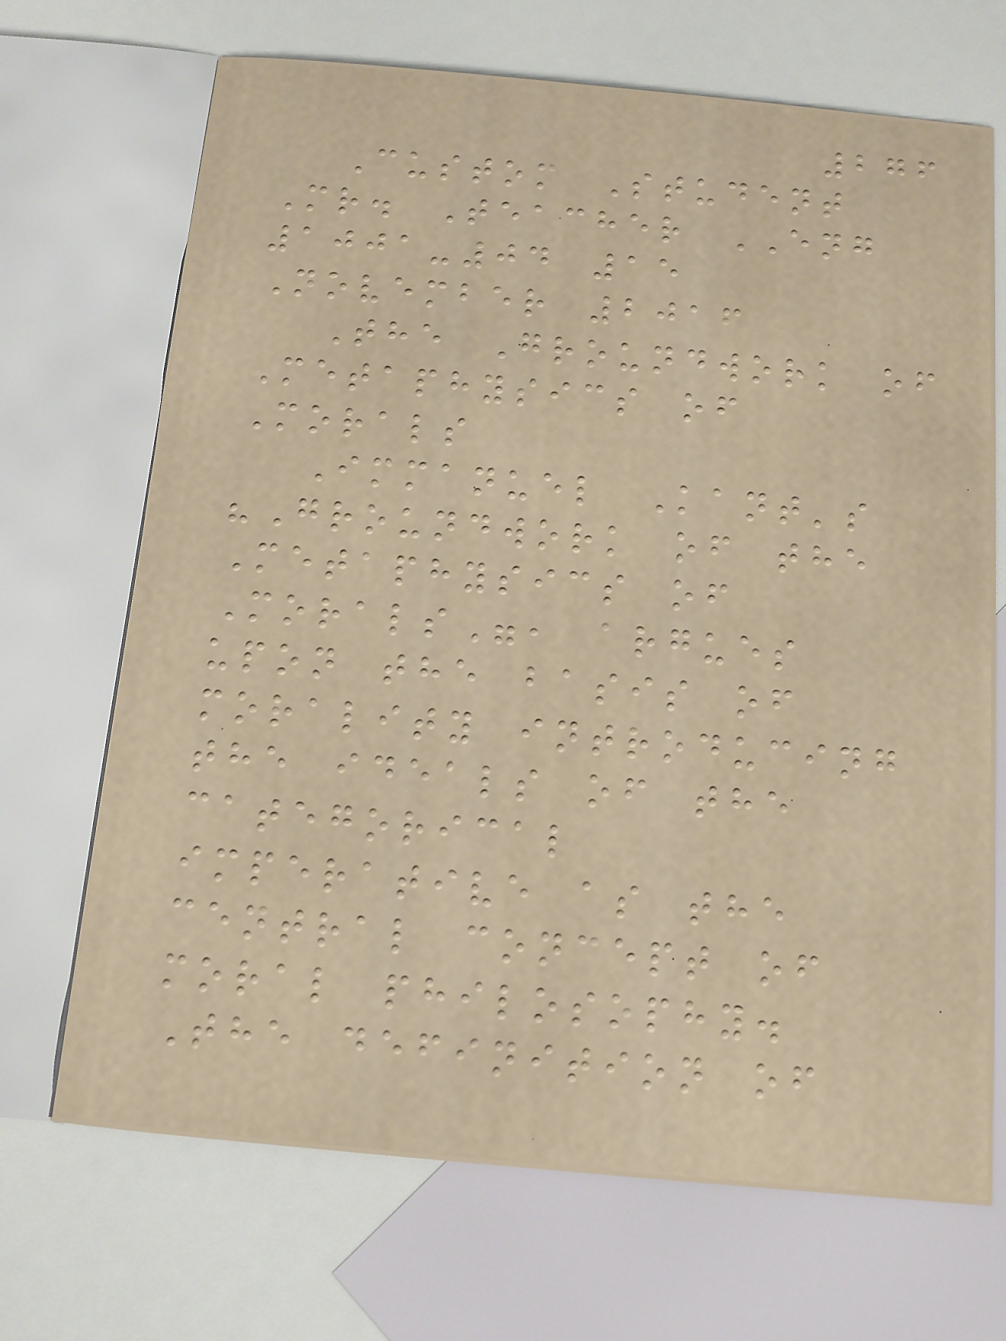276
Custom Student
Mr. Teacher ENG
1001-04 15
November 2016
The Groundwork of
Metaphysics of
Morals
Immanuel Kant's
"Groundwork of the
Metaphysics of
Morals", argues
upon the basis of
morality introducing
the ideals of the
categorical
imperative as the
central concept of
moral philosophy.
The definition of
